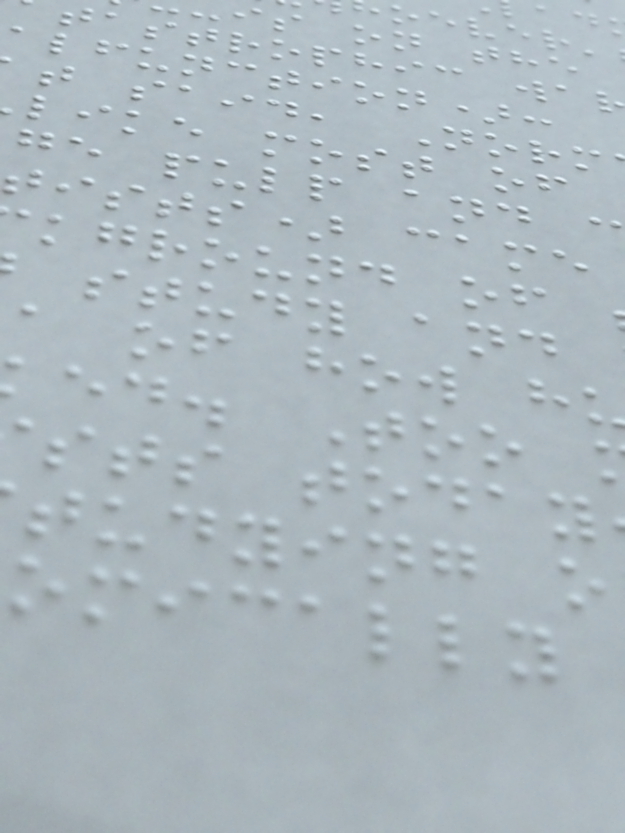is on the
tastrophic wa
alfunction):
t said, Norm
like most of
ge pulp and
ists) came
kground of
study and
a of how h
ed. Too
sts today
tudying o
omically
